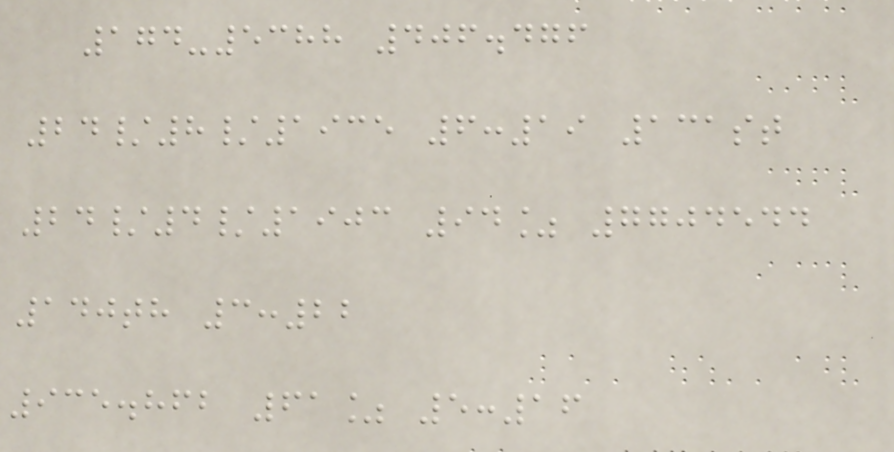174-5388 406.476
24/8/1935 6:19 131st
24/4/1903 94% 7704544
140th 3:22
935.862 61% 5:16
